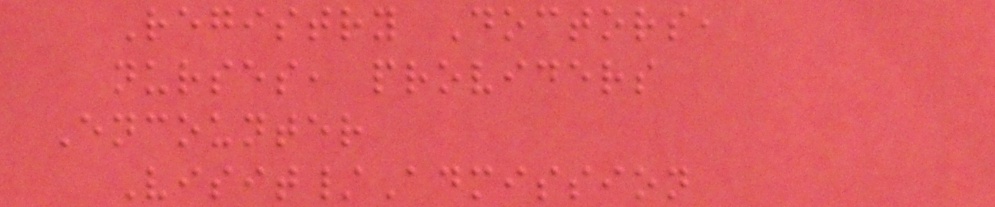Registry Doctors,
nurses, providers
Encounter
Visit/Admission
